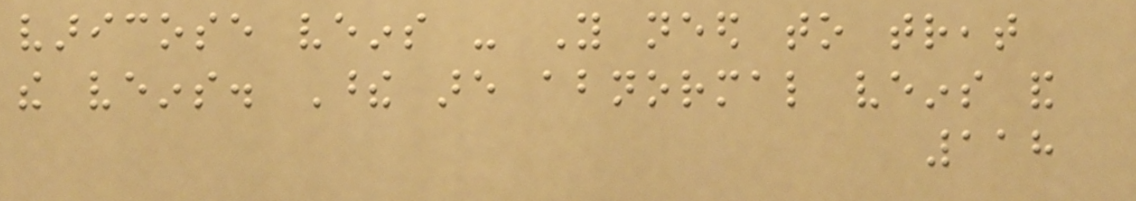varicose veins - You need to treat
the veins. These are abnormal veins and
118
